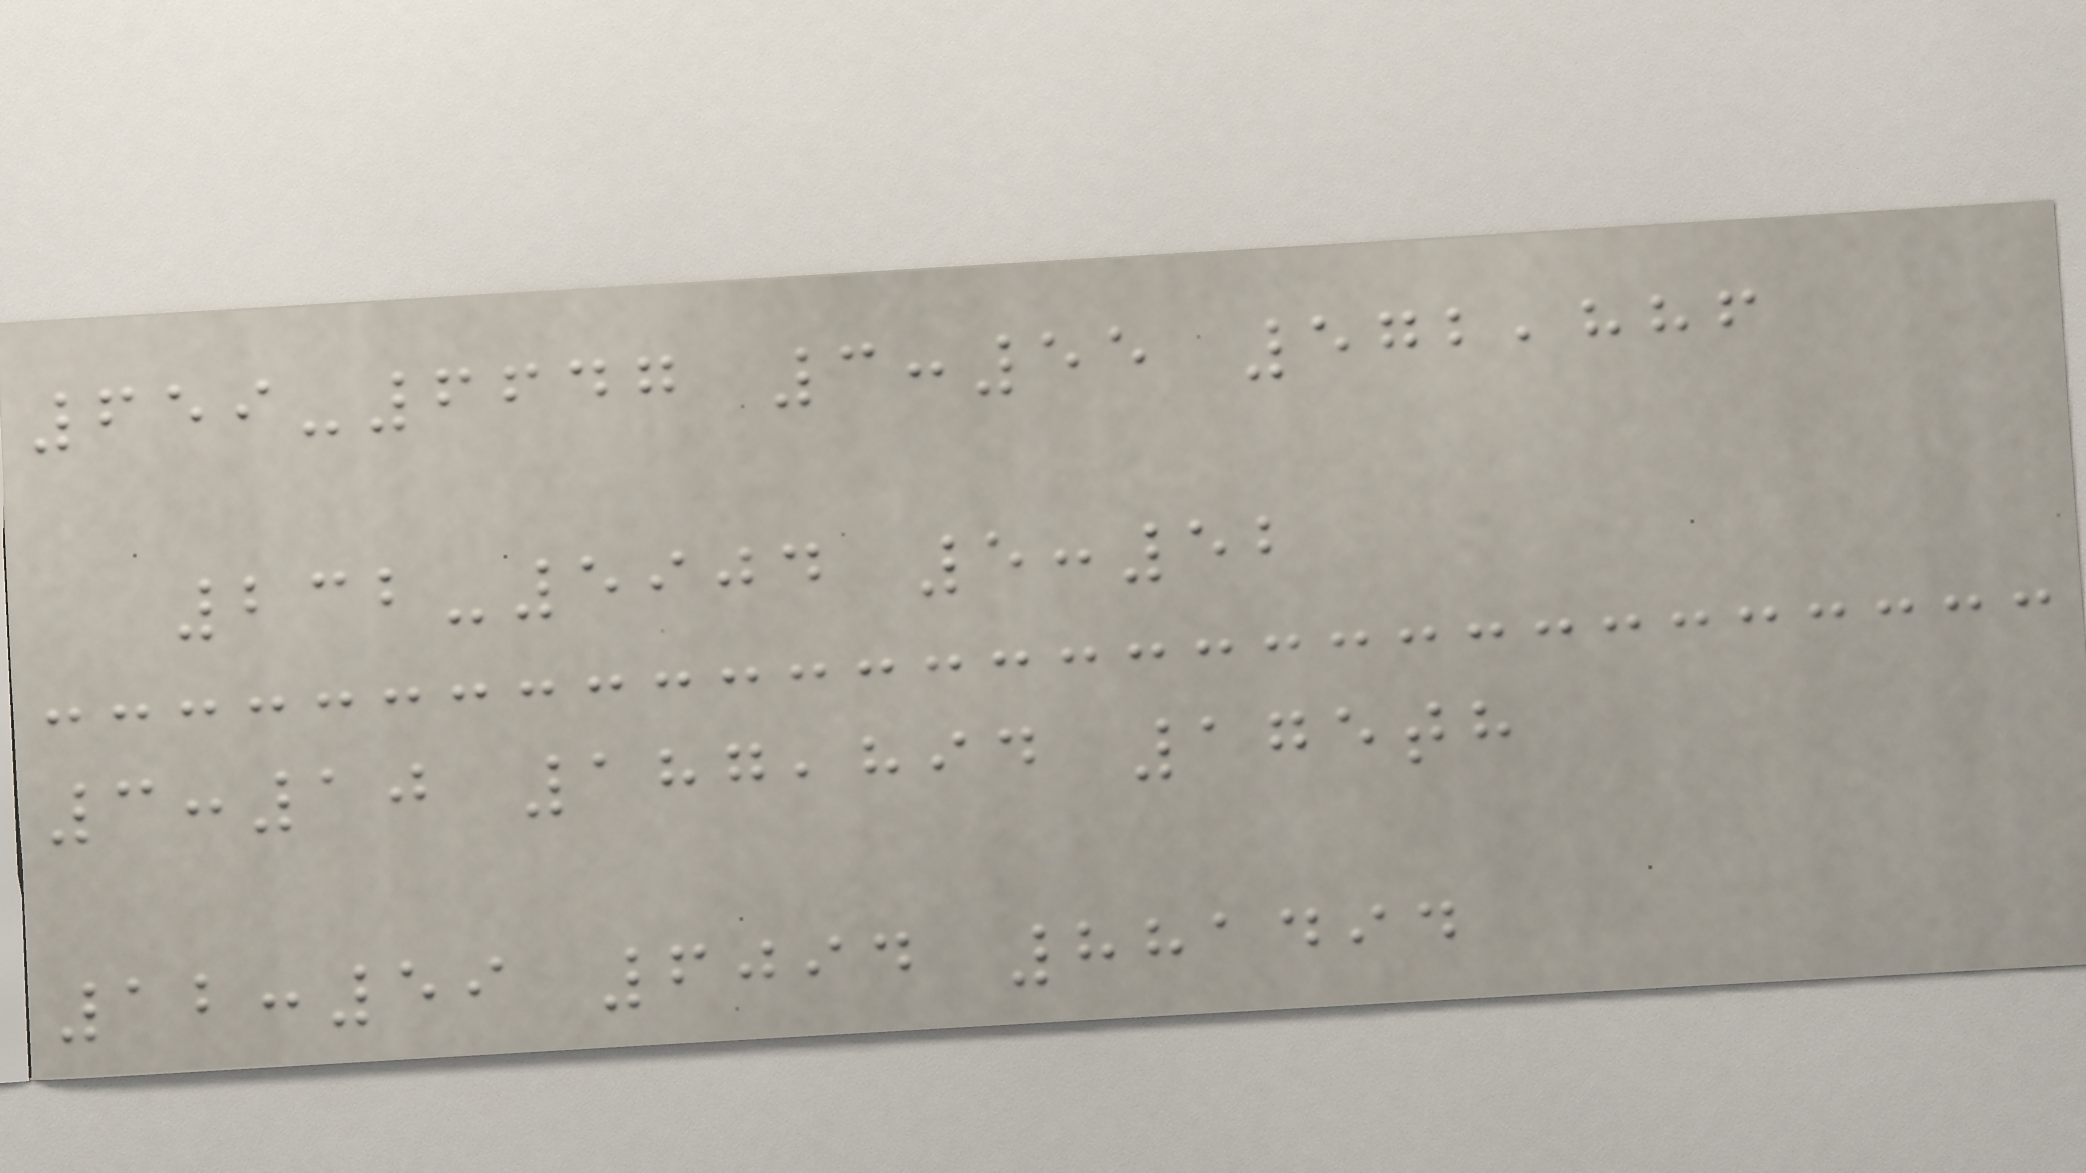659-6647 3:55 572,886
232-5904 5:52
3:10 187,894 175th
12:59 6094 881494
